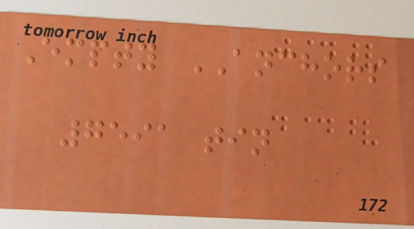Empty ANCHORS
7591 tin
